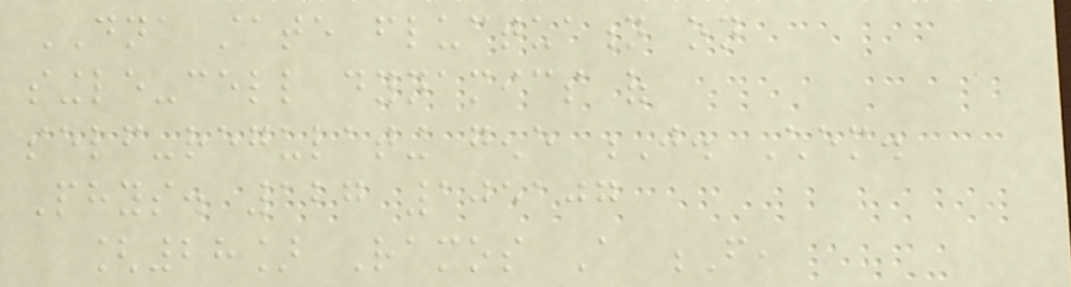DNA state fluctuation on
single-cell dynamics of
self-regulating gene J. Chem.
Phys. 127 105107
[28] Ramos A F,
